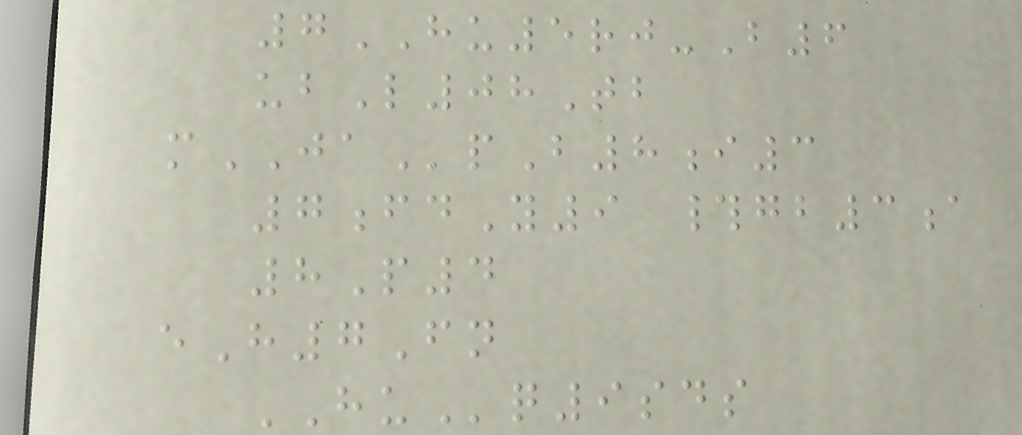7HU5rj-B6
ubL08Tb
mJApB8i3
7fdY9 #gb3a
8P4
eH7Fn
HUq9sds
